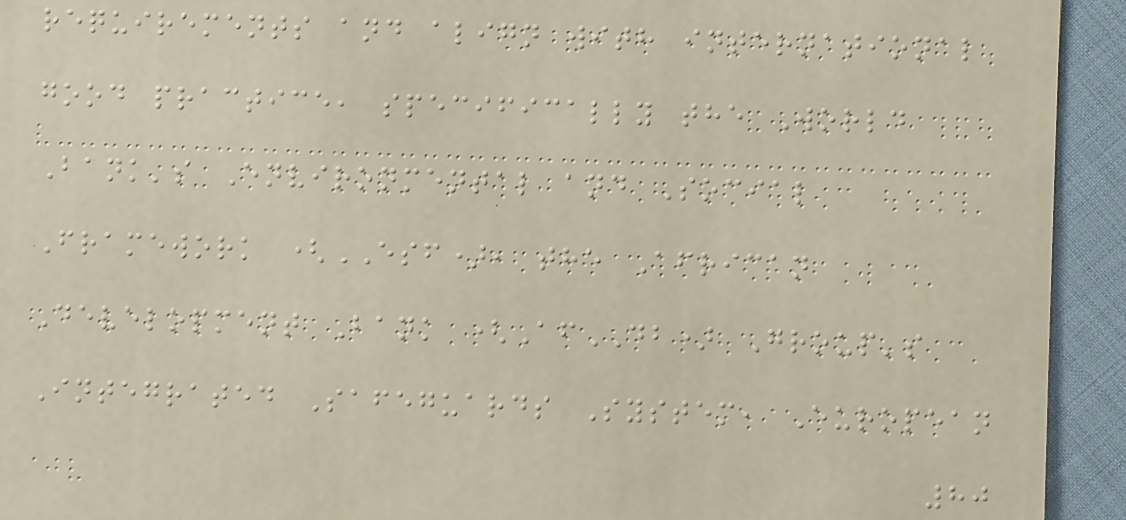requirements and align with international
good practice, specifically the World
Bank's Environmental and Social
Framework (ESF), the African
Development Bank (AfDB) Group's
Integrated Safeguards System, European
80
